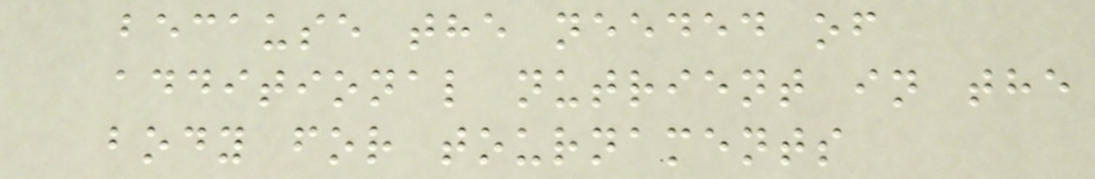because the needed of
additional nutrient in the
body for tournaments
